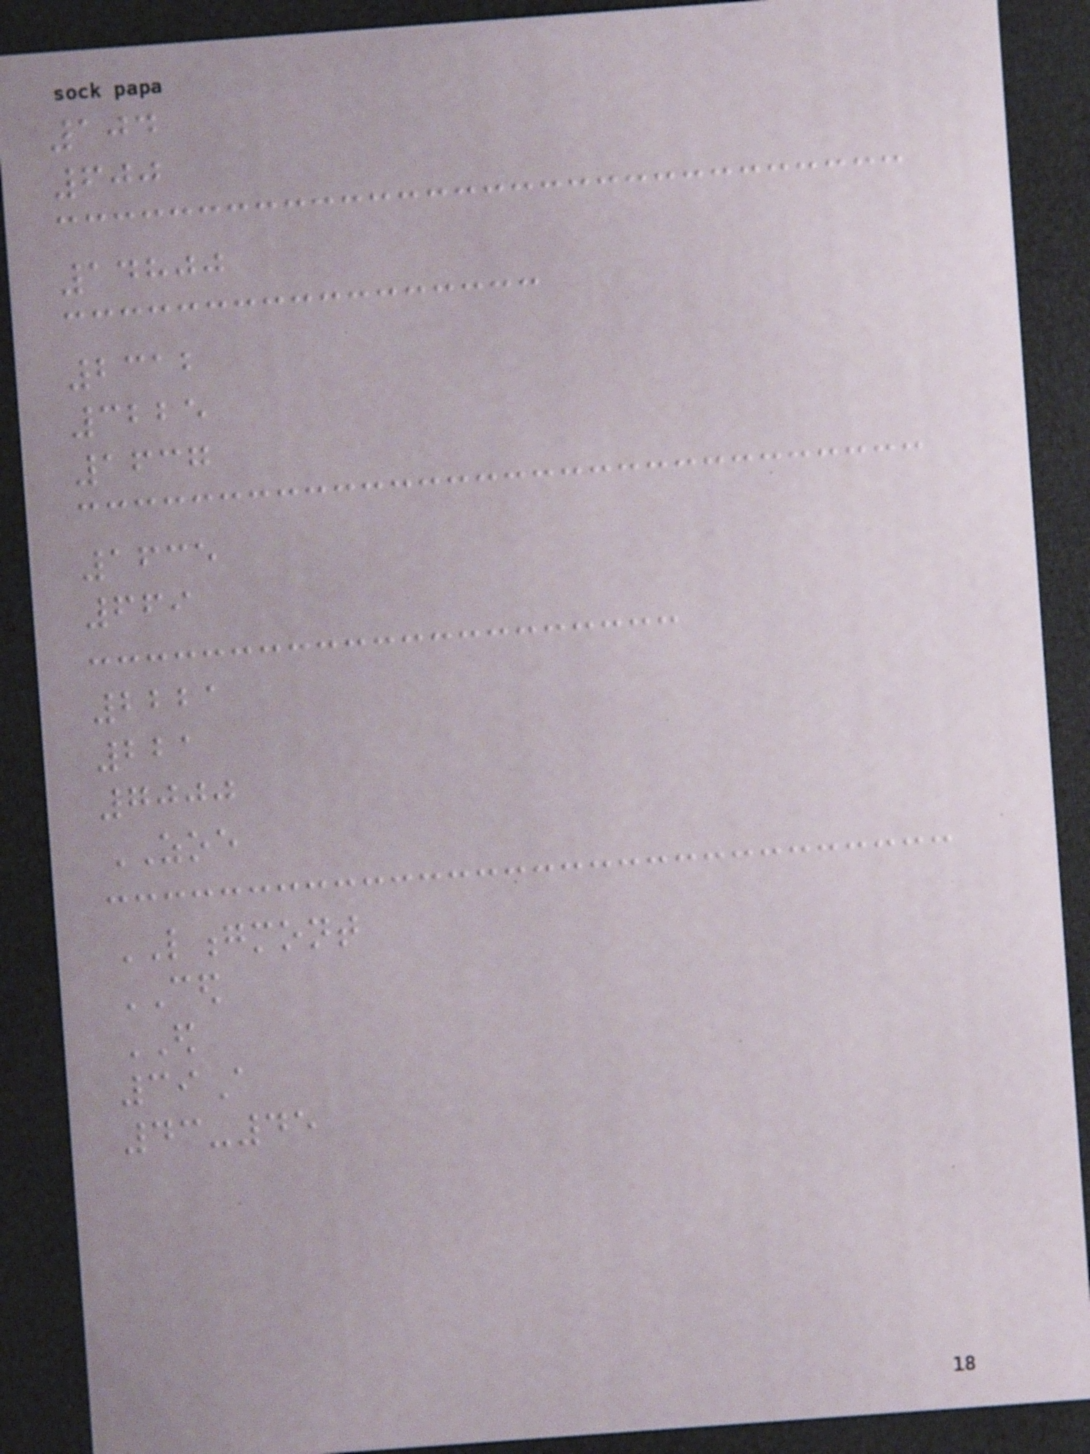104
600
14800
2312
3225
1637
1635
669
2221
221
7000
ZOE
LONGMONT
CED
ED
39A
43-45
